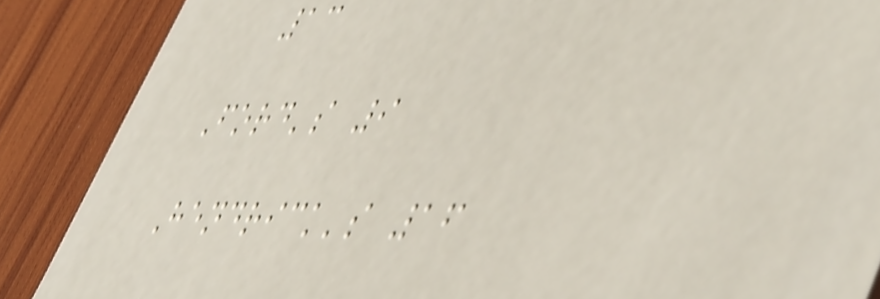13
Ford's 9
Hendrick's 16
